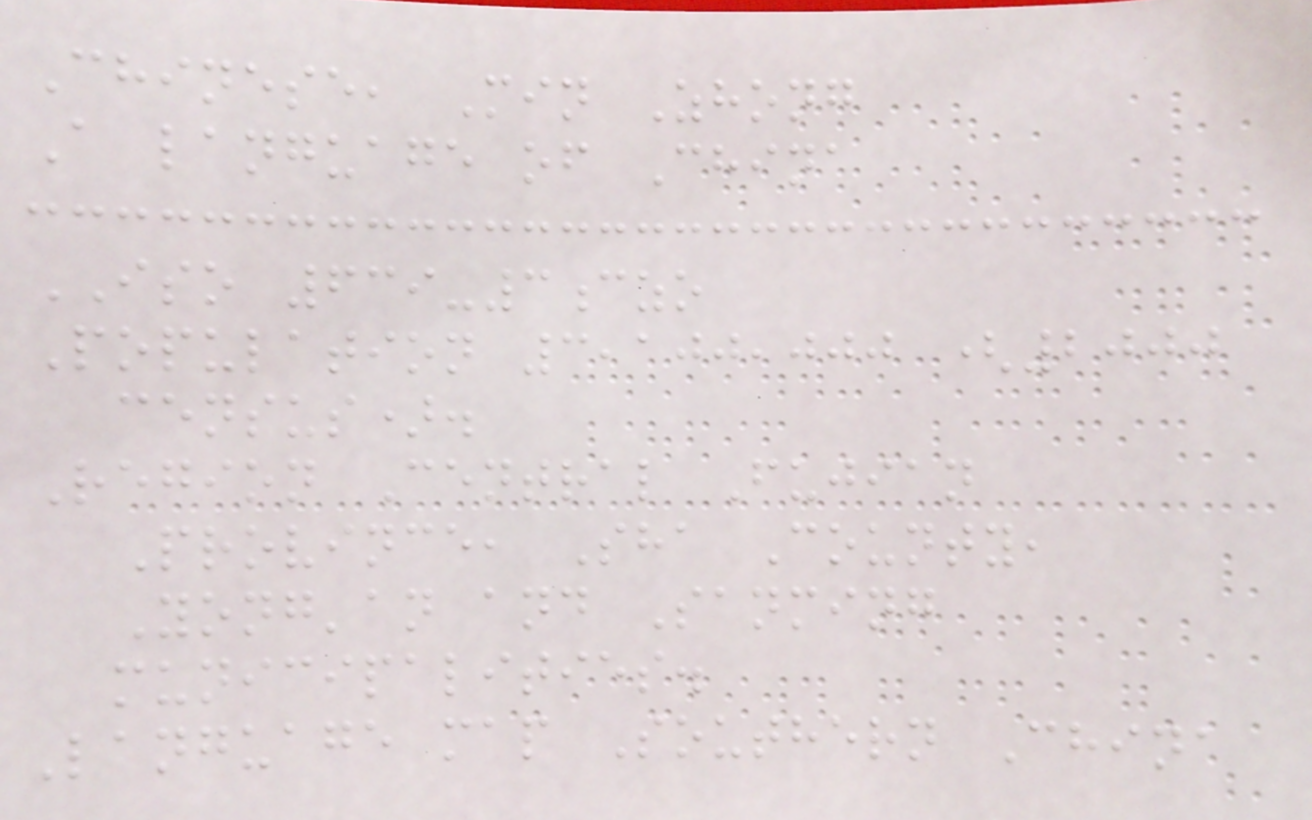Chinese, Min Zhong
A language of China
ISO 639-3czo
Population 3,100,000 (2000
census).
Region Central Fujian
Province, Sha County,
Yong'an and Sanming
municipalities.
Language map Southern China
